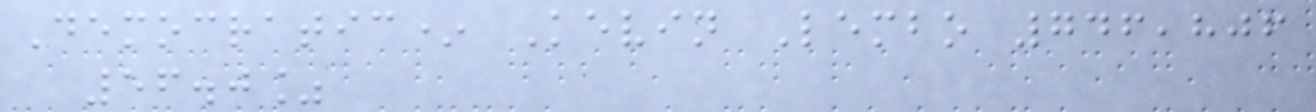Democratic* Kevin Lembo 746,806
56.0%
